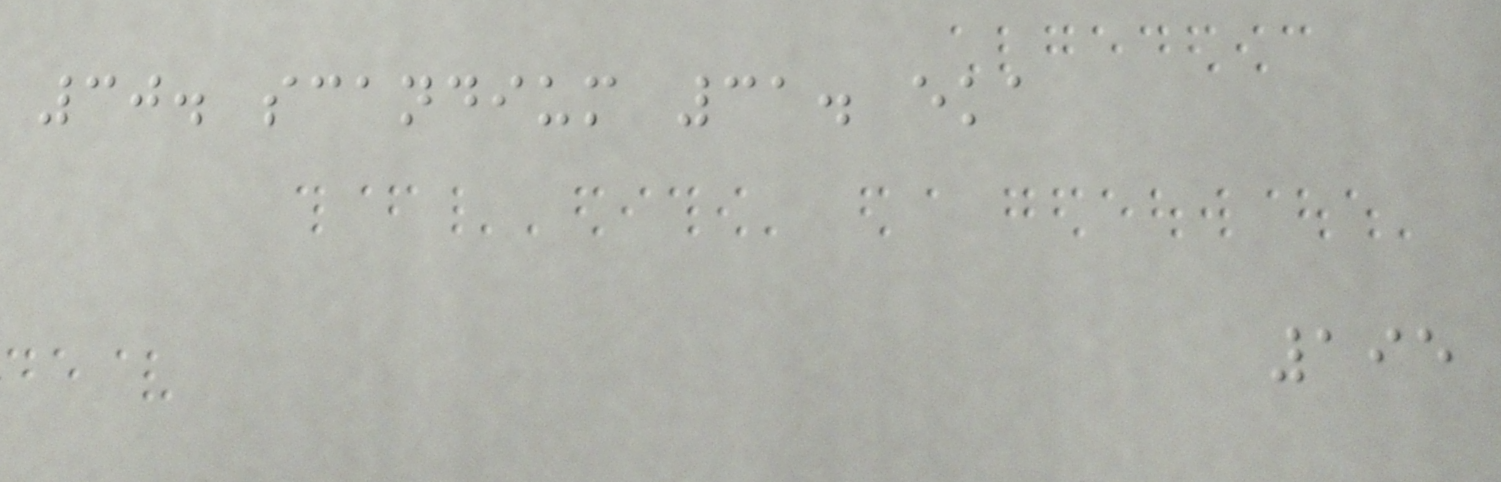30. scandium 31. eka
195
